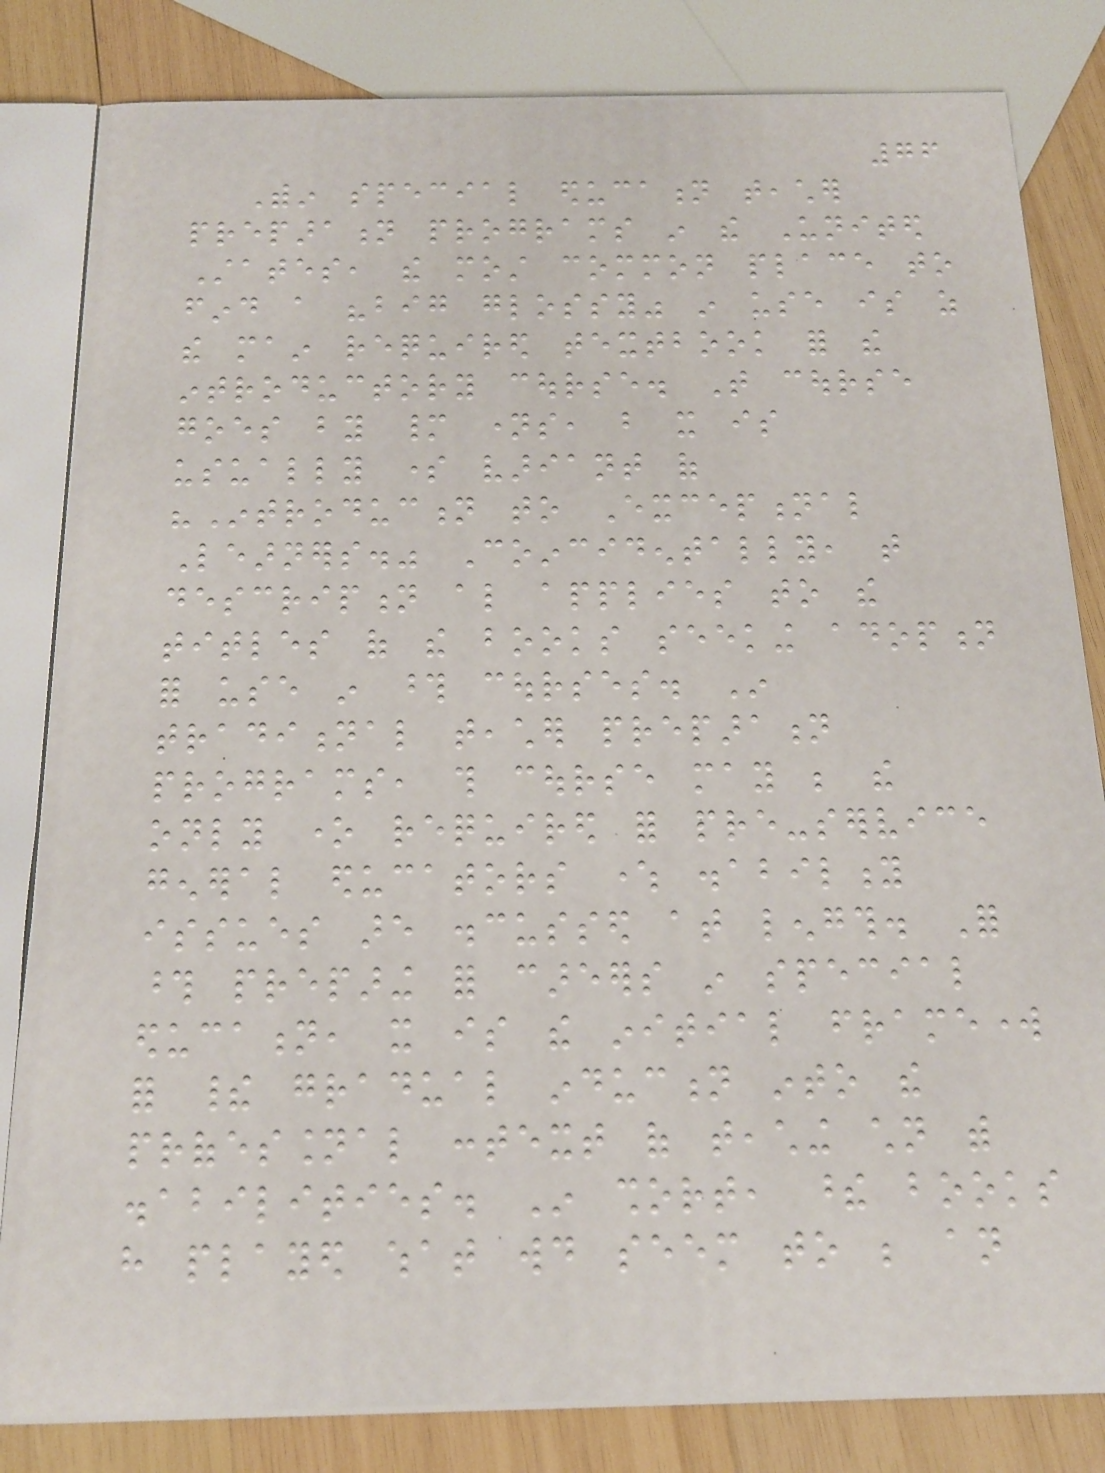76
Within special education teacher
preparation programs in the United
States, the most common place to
find a "big glossy" in use is as
the main required textbook for the
introductory course. That course
goes by many names, but it is
usually some variant of
"Introduction to Exceptional
Learners." Coincidentally, that
description also applies to the
titles of the books seeking adoption
for use in those courses. In
traditional teacher preparation
programs, this course may be the
only one required for pre-service
general educators where disability
issues are discussed at length. For
those preparing for careers in special
education, it is the initial framework
for their gradual induction into the
professional context of teaching children with
disabilities. In short, these books
have played what would seem to be an
